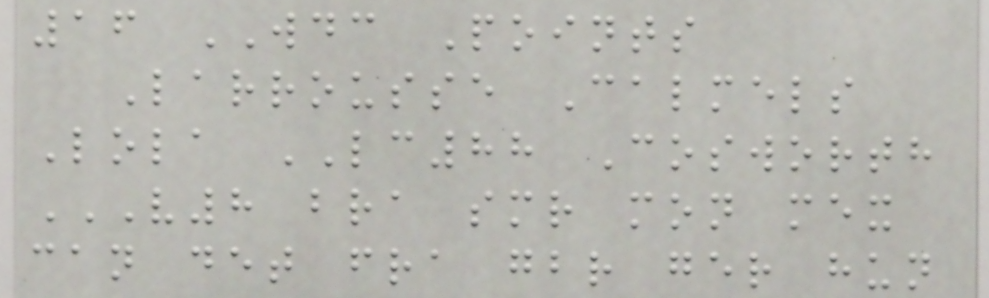16 WDC Points
Larrousse Calmels
Lola LC88 Cosworth
V8 BRA SMR MON MEX
CAN DET FRA GBR GER HUN
